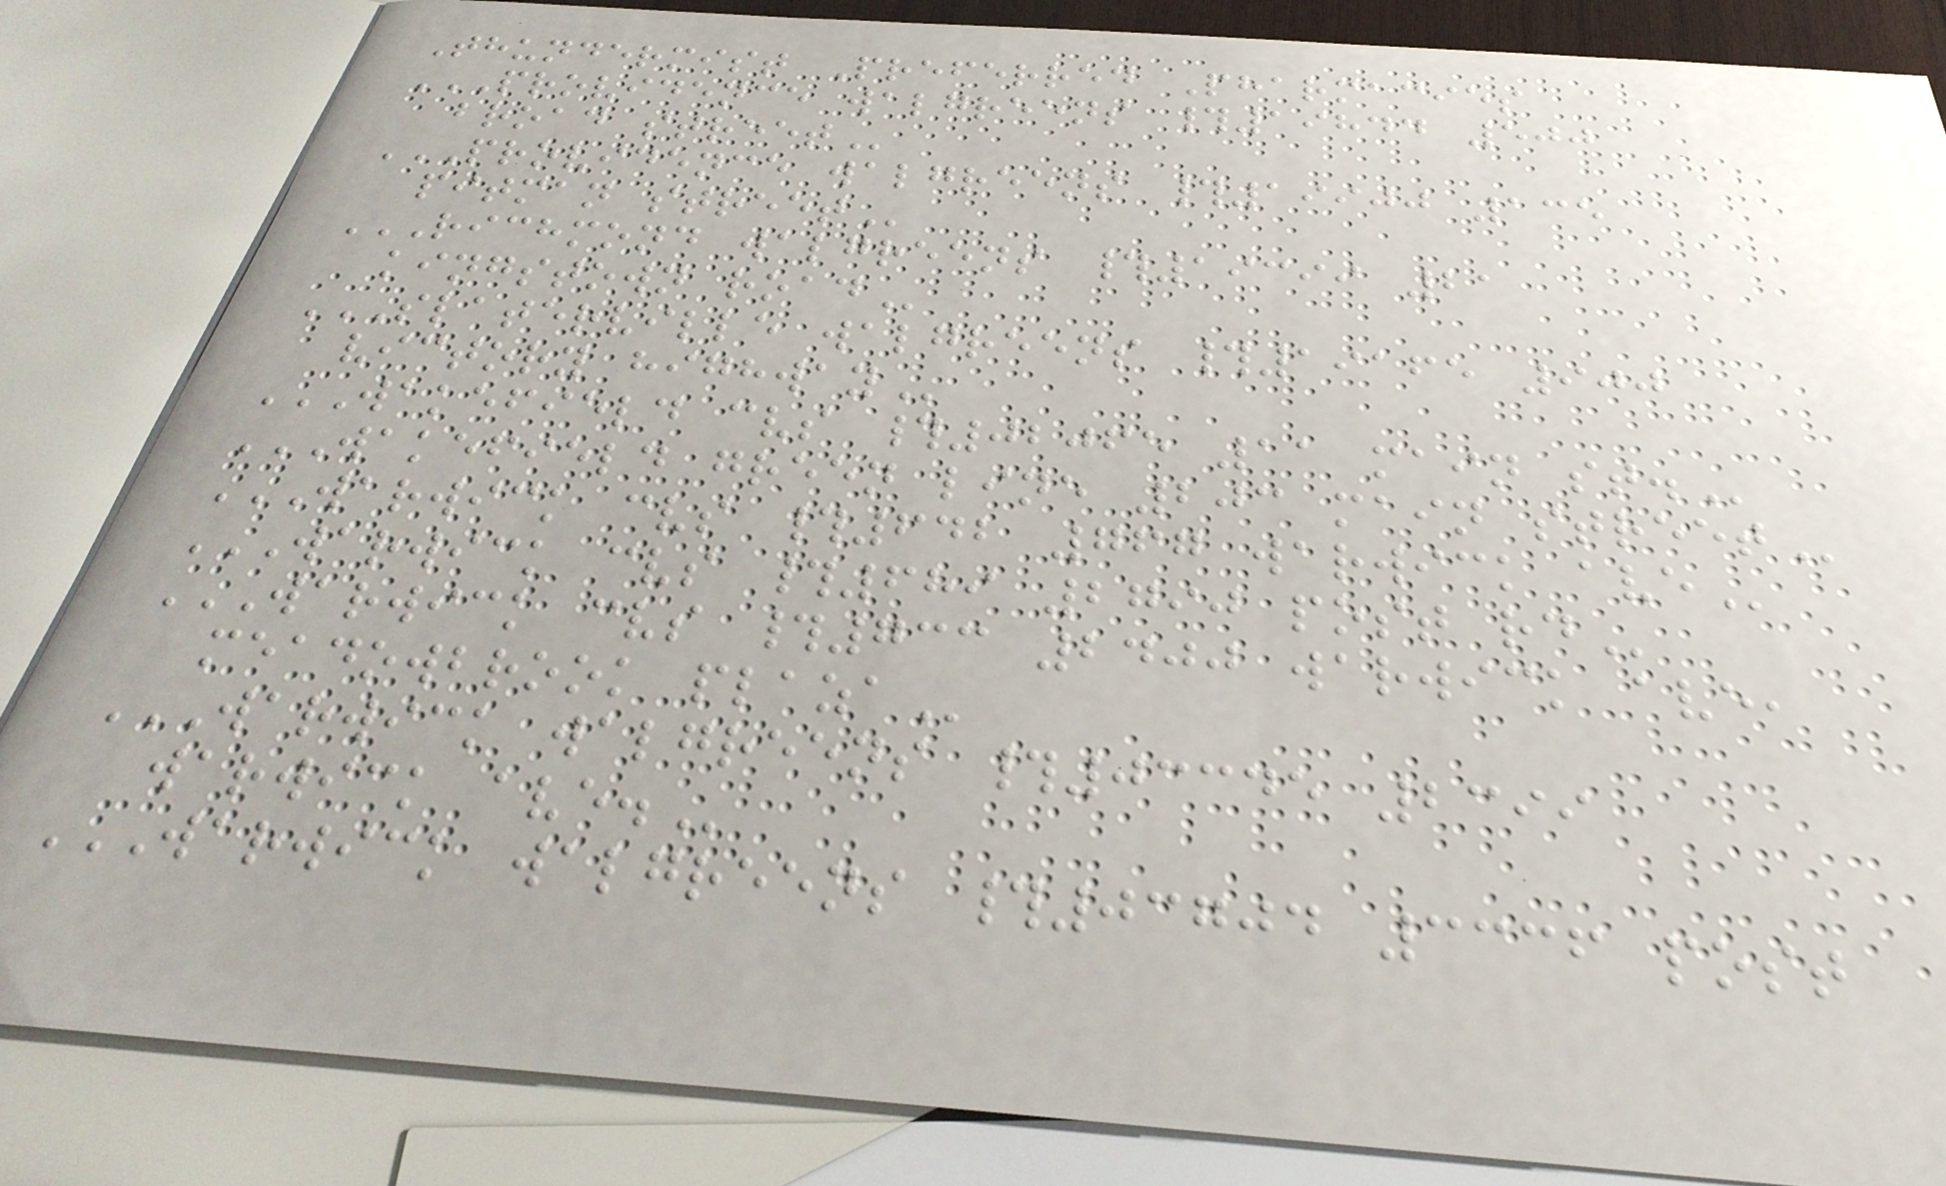Thundermist Preferred Pharmacies
PROVIDENCE WALGREENS #19844 500
BROAD STREET
PROVIDENCE WALGREENS #19900 135
PITMAN STREET
RICHMOND WALGREENS #19399 21
KINGSTOWN ROAD
SLATERVILLE WALGREENS #19165 900
VICTORY HIGHWAY
WAKEFIELD CVS #02065 11 MAIN ST.
WAKEFIELD GREEN LINE 203 MAIN STREET
WARWICK CVS #642 767 WARWICK AVE
WARWICK CVS #689 2790 POST RD
WARWICK CVS #733 2400 WARWICK AVE,
MEADOWBROOK PLAZA
WARWICK WALGREENS #03345 2399
WARWICK AVE.
WARWICK WALGREENS #03704 3336 POST
